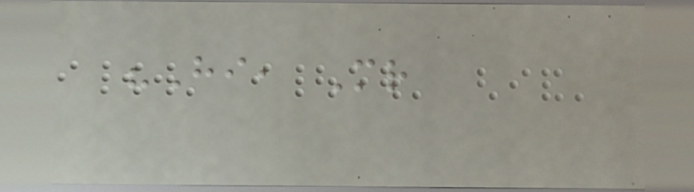"Hi, Mr
